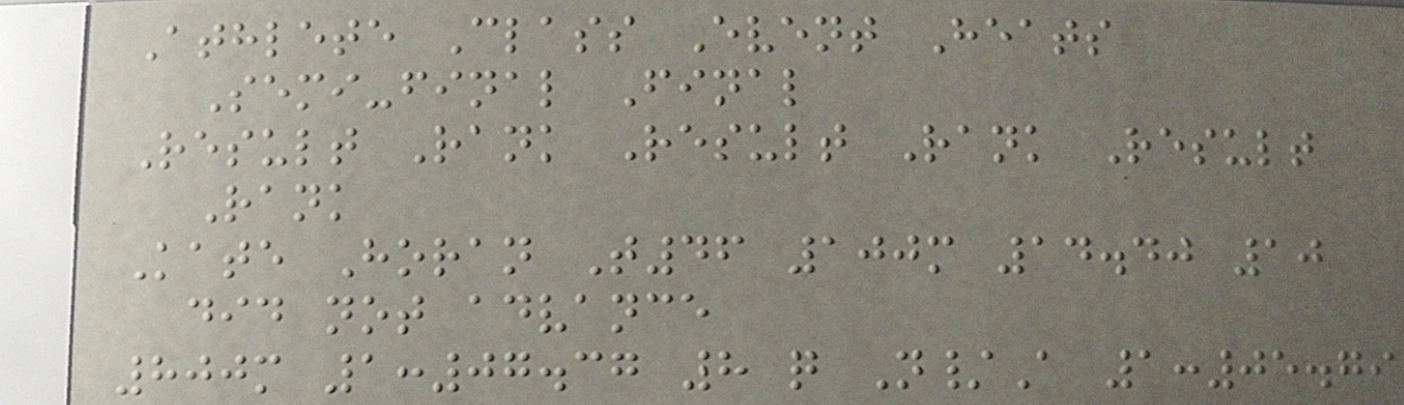Athlete Class Event Heats
Semi-final Final
Result Rank Result Rank Result
Rank
Kate Horan T46 100m 14.40 10
did not advance
800m 1:07.37 8 q N/A 1:05.79
